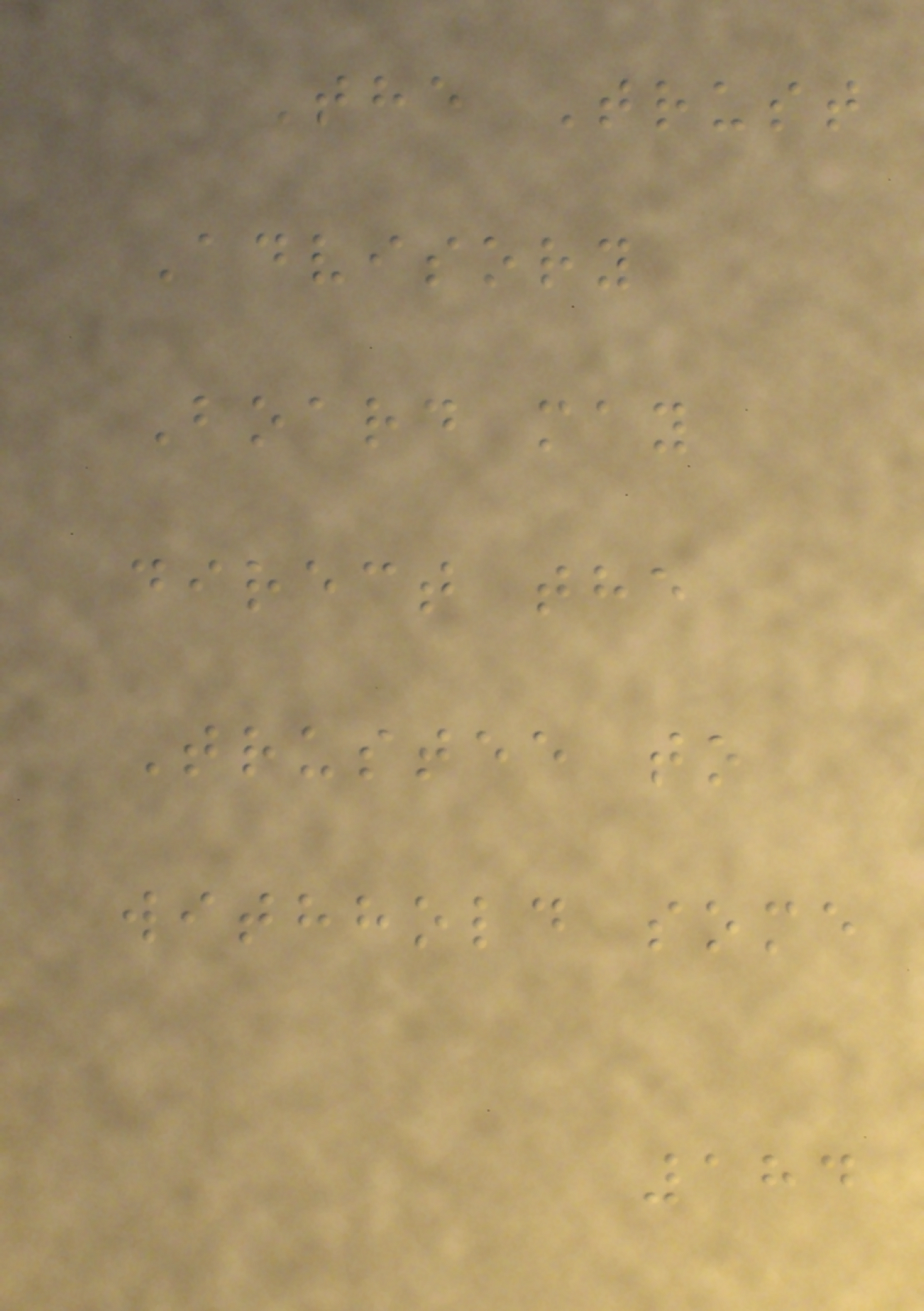The Trust
Advisory
Board may
direct the
Trustee to
withhold some
184
